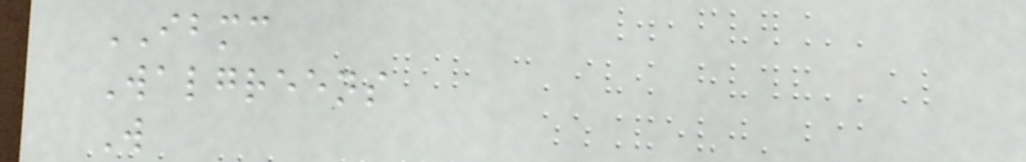IBMC
Walgreens
W
